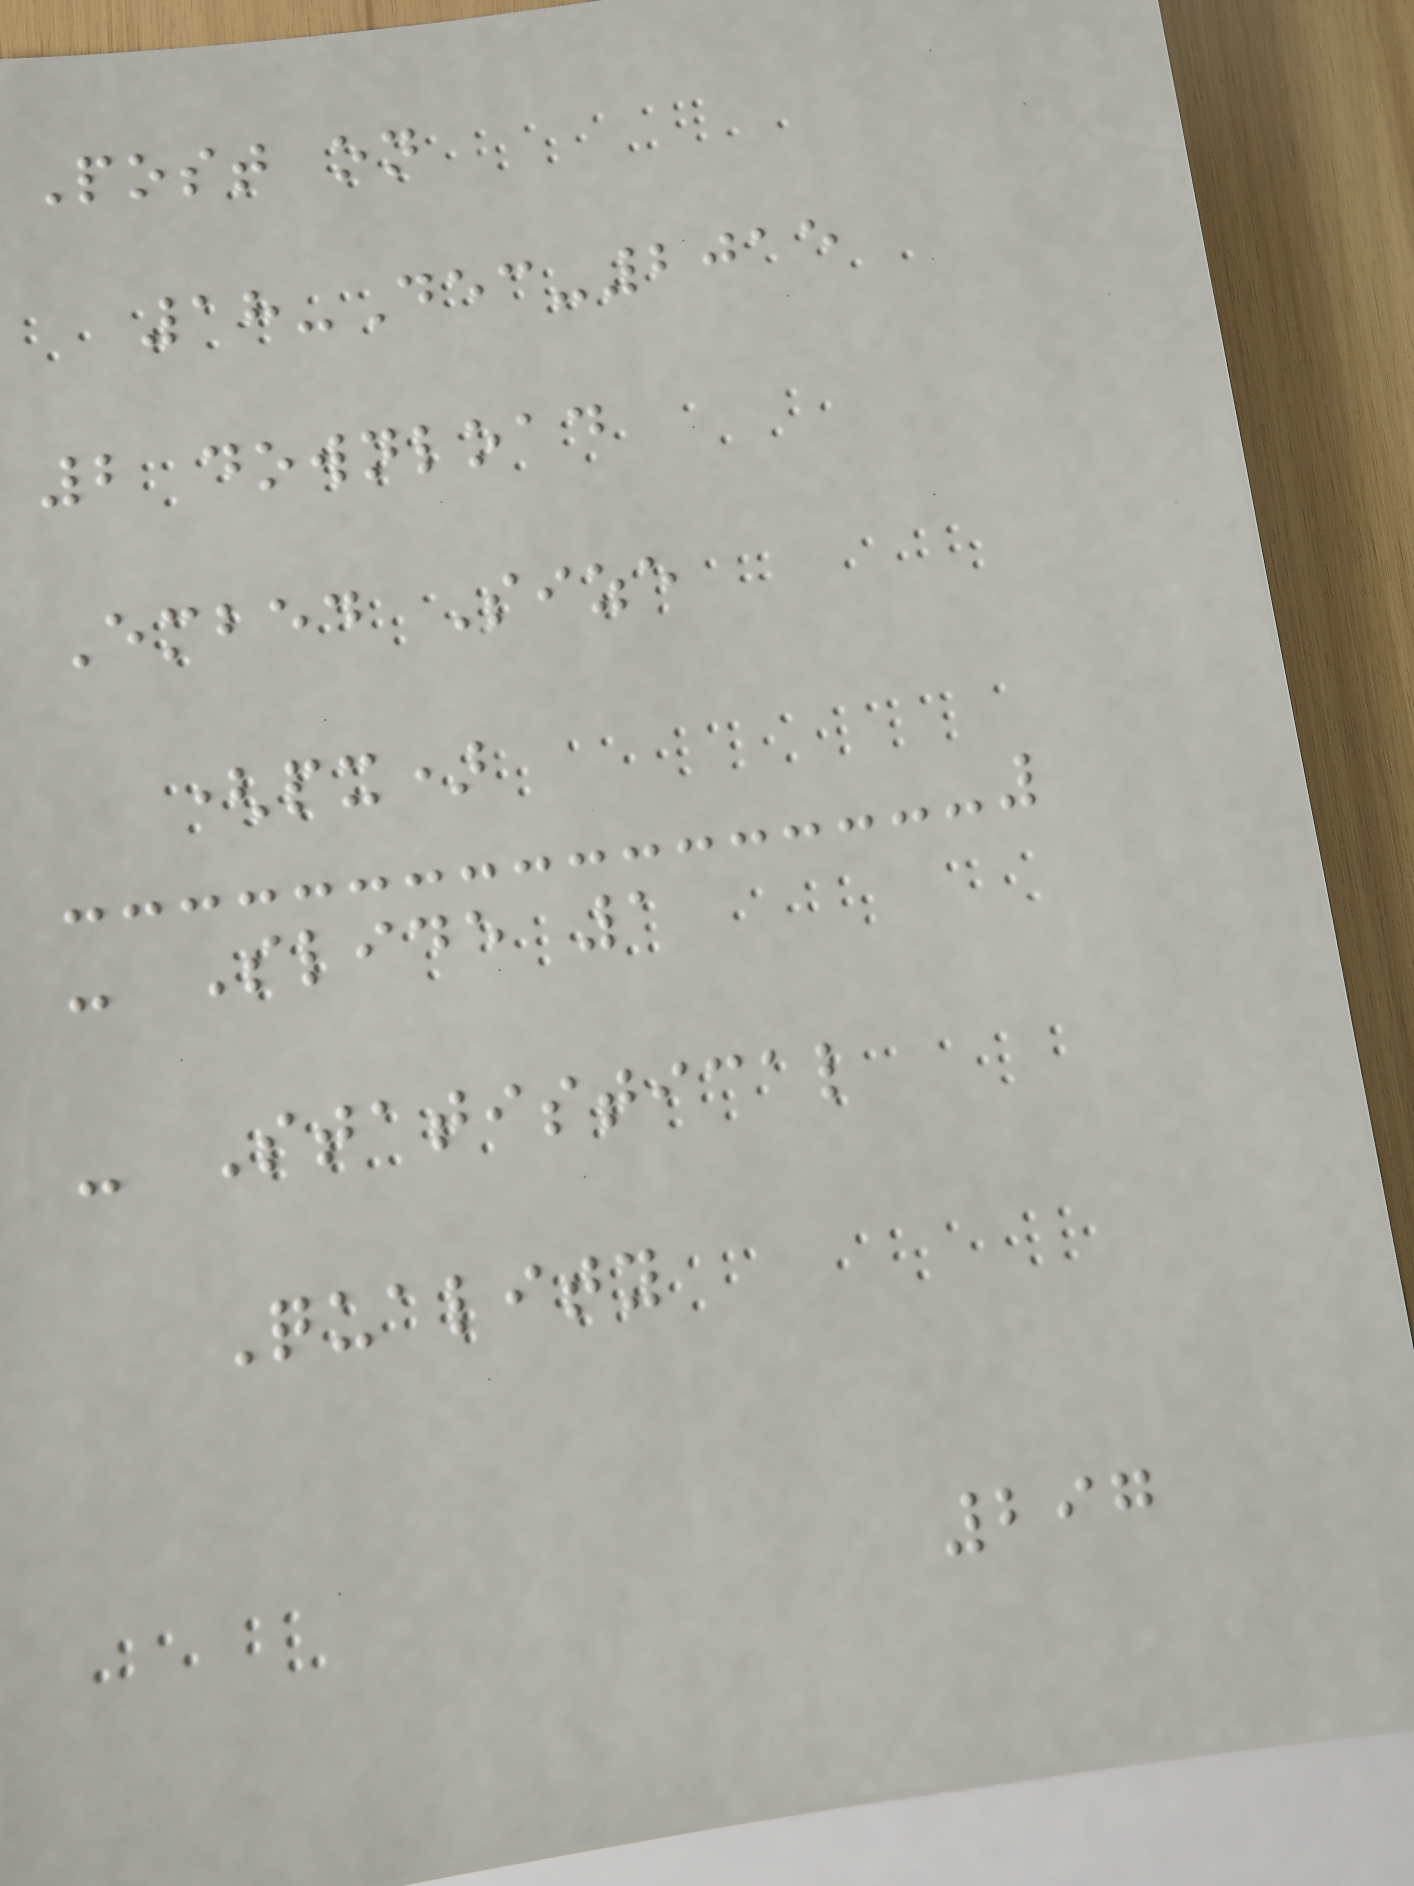Post on
18-Dec-2015
2 download
Embed Size
(px)
- Slide 1
- Statistical
Quality
297
